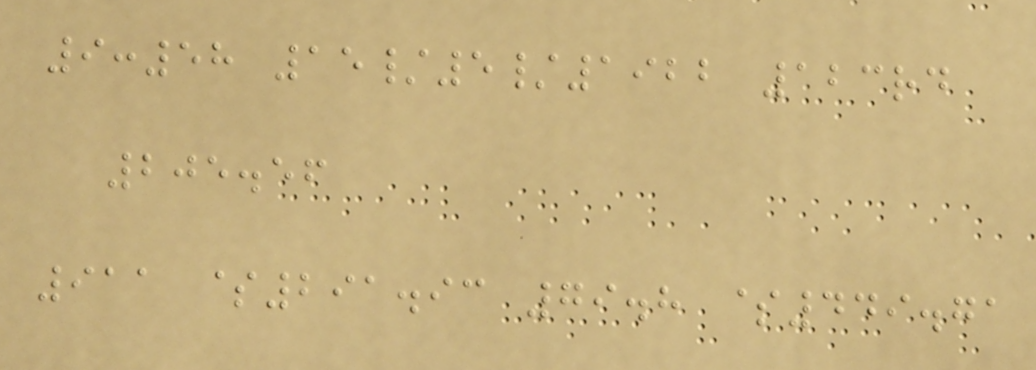9:58 15/5/1922 123rd
205.56
911 $291.93 79.8 $449.71
